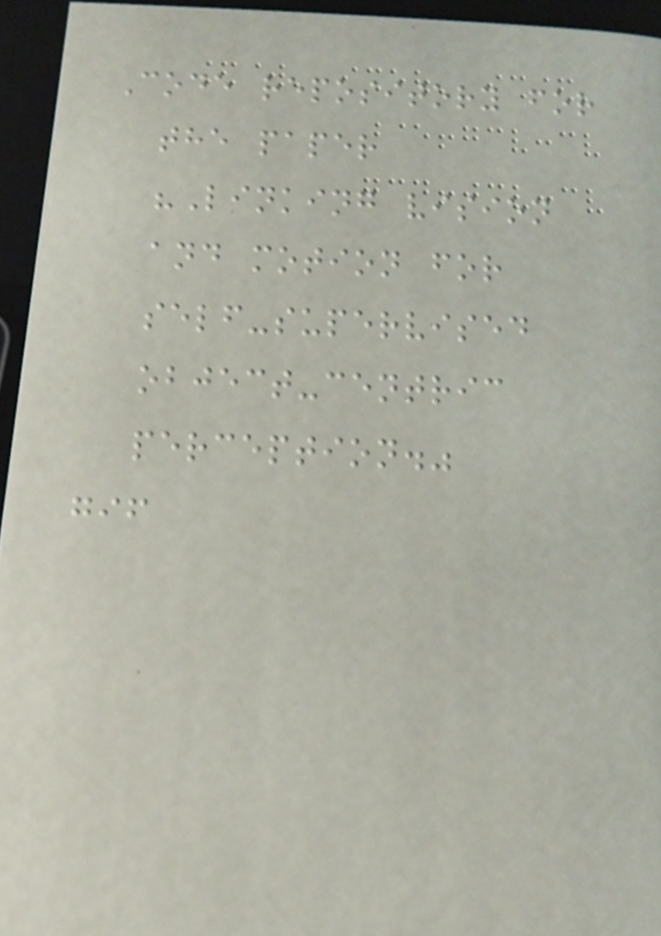Code repository for
the paper
"Linking vision
and motion for
self-supervised
object-centric
perception."
gif
